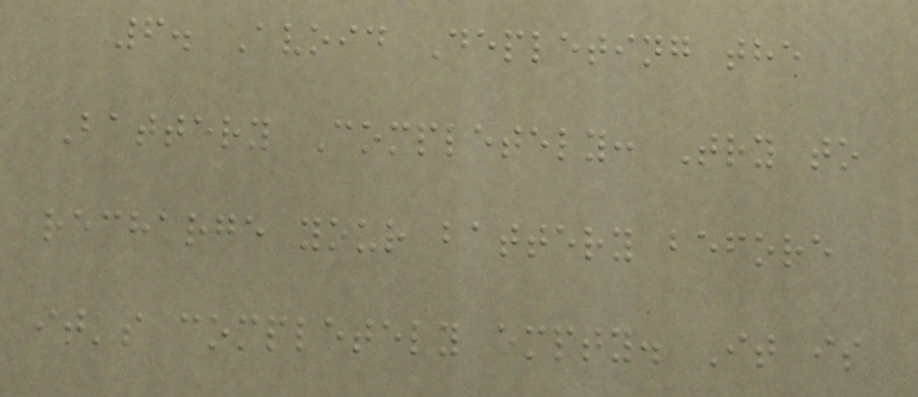6. Avoid Depleting the
Battery Completely: Try to
recharge your battery before
it's completely empty. It is
